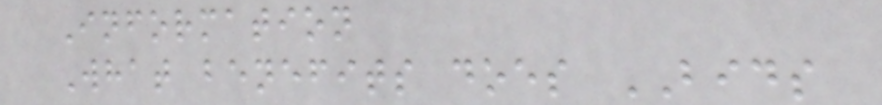Information
What benefits does BIDS
